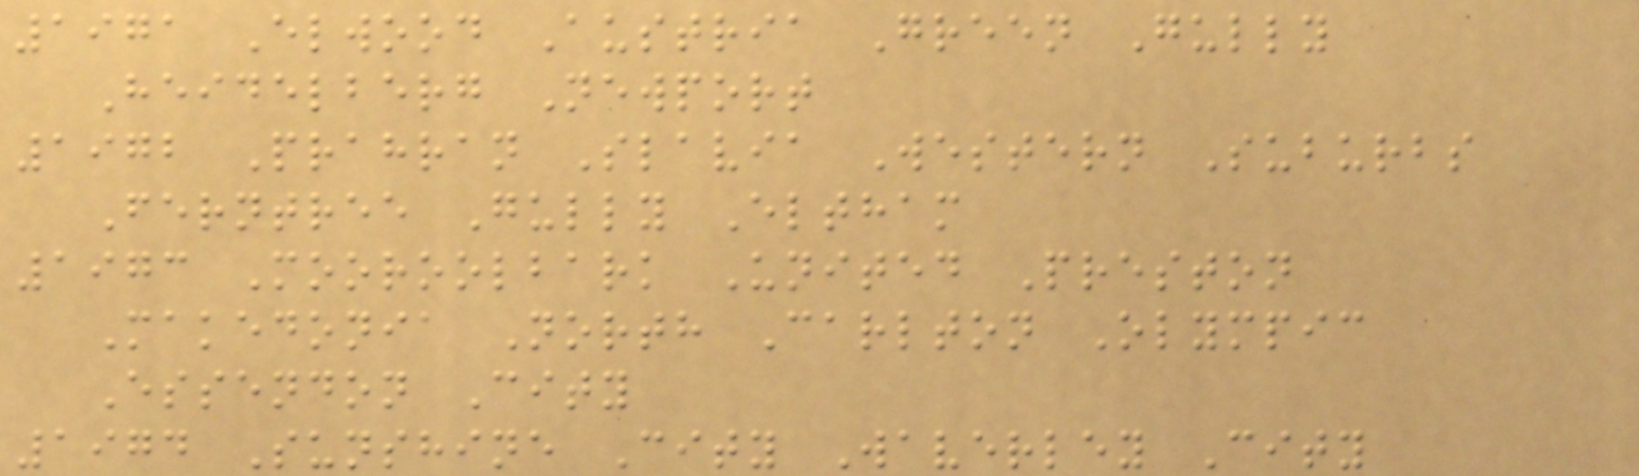1971 Elwood Austria Green Gully
Heidelberg Newport
1972 Prahran Slavia Western Suburbs
Ferntree Gully Eltham
1973 Mooroolbark United Preston
Makedonia North Carlton Olympic
Essendon City
1974 Sunshine City Waverley City
